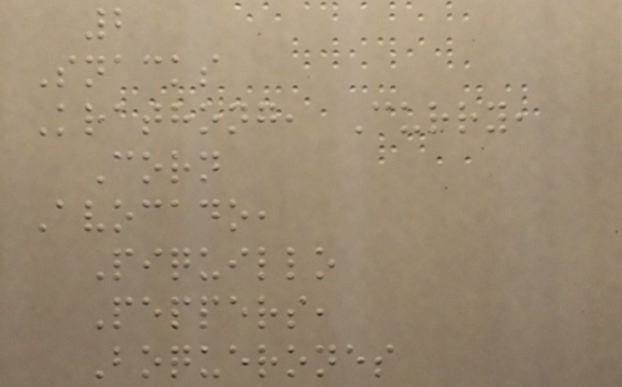2
Snacks
Krathong, Curry,
Corn
Avocado,
Piquillo
Peppers,
Boquerones
